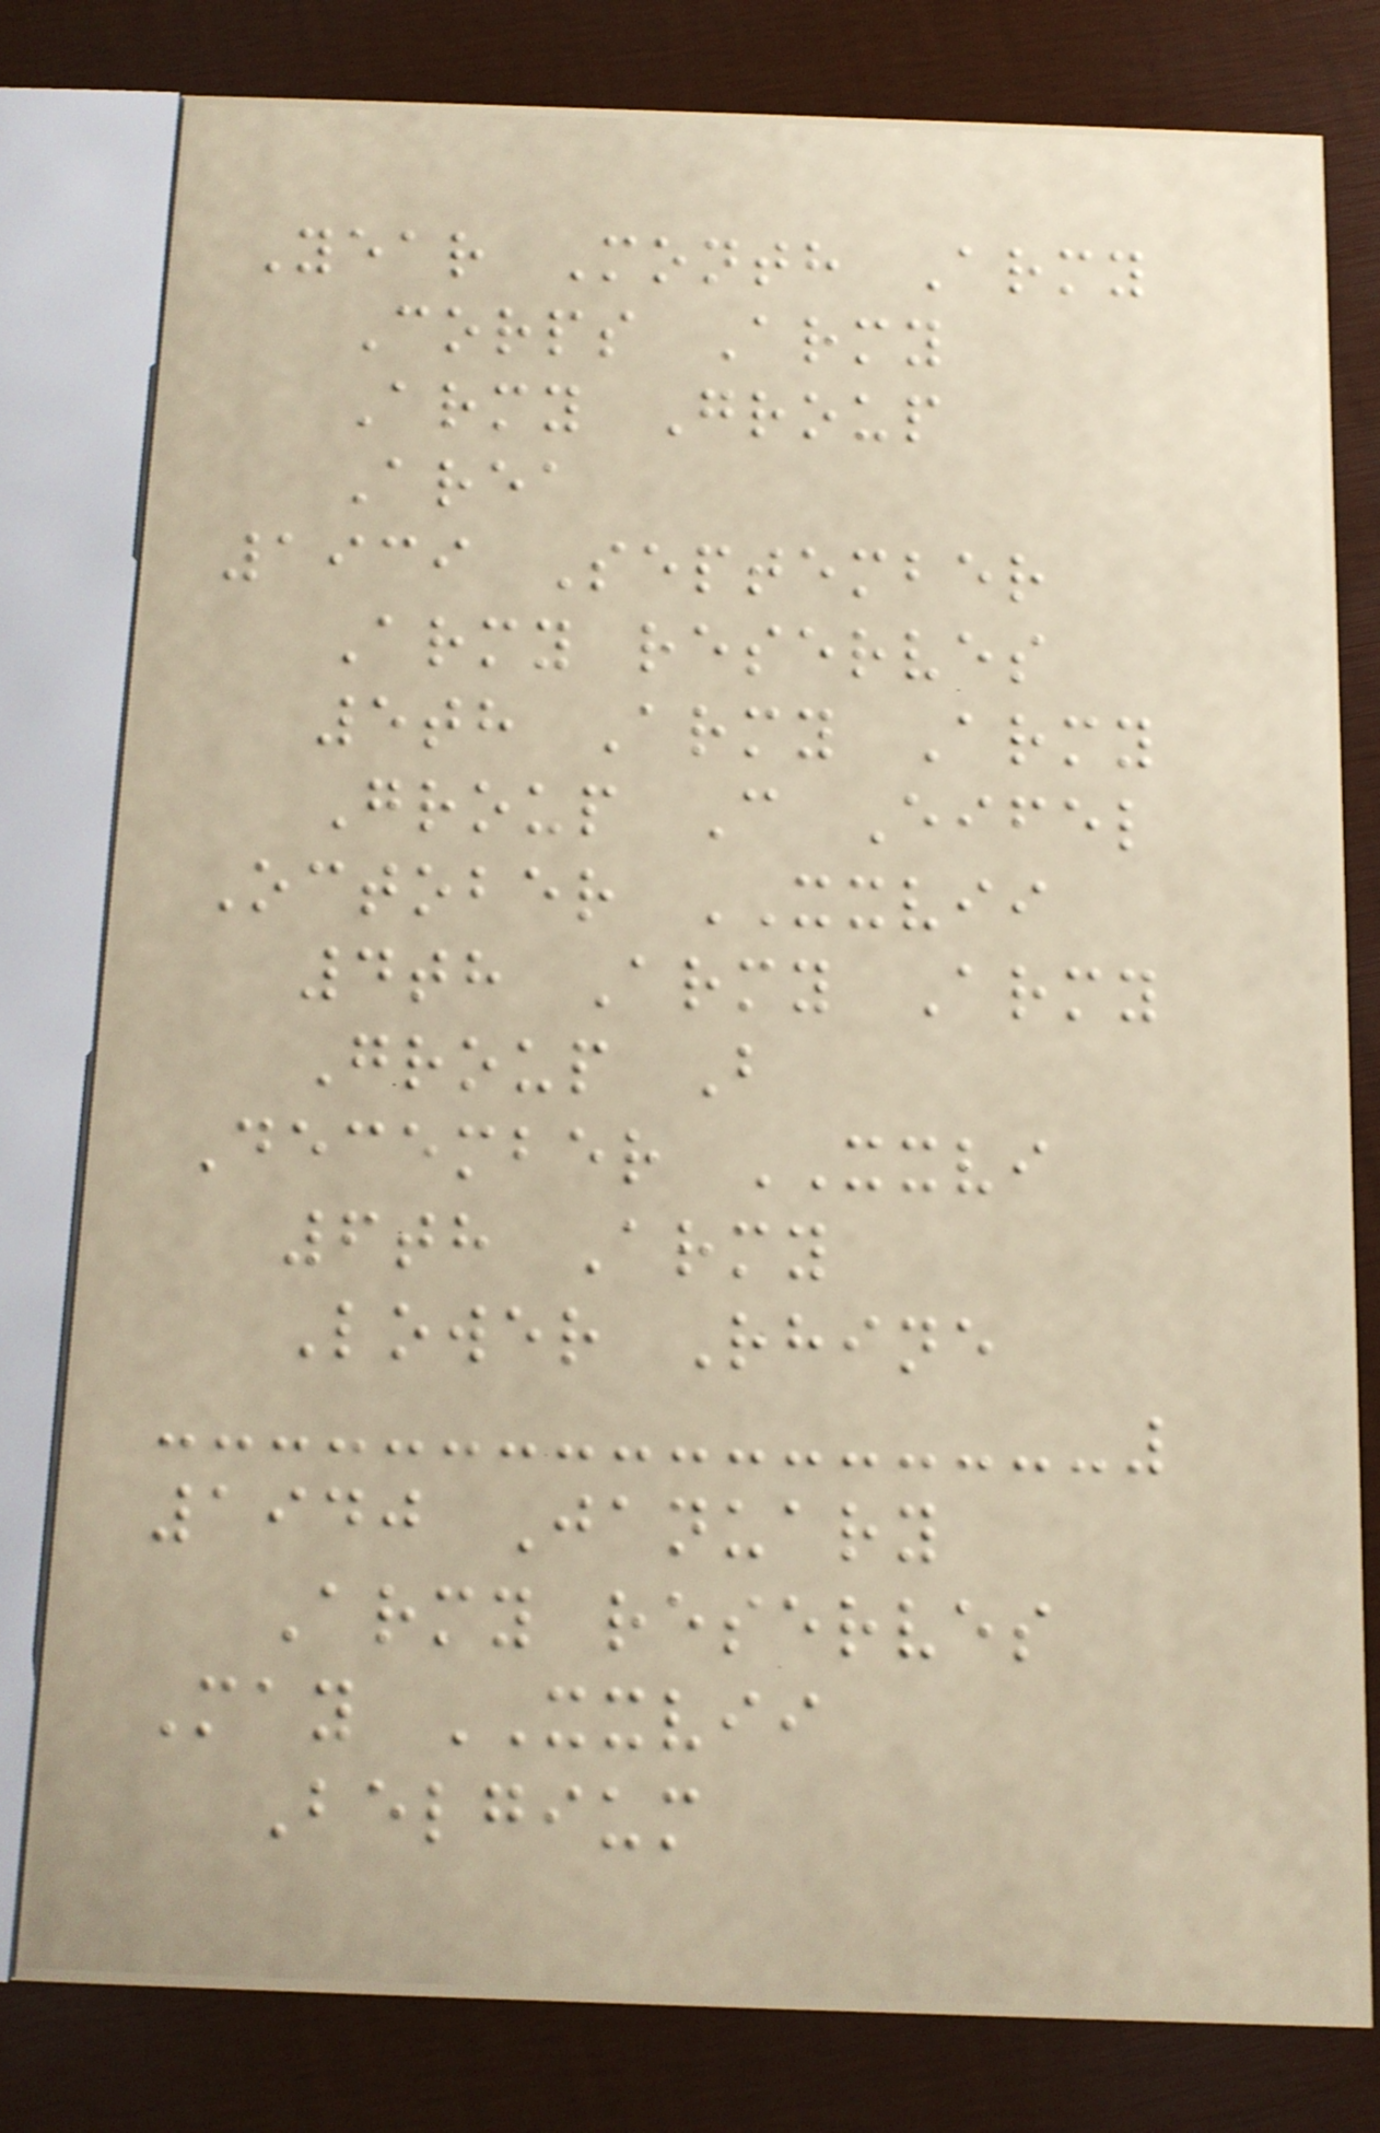Year Month Army
Corps Army
Army Group
Area
1939 September
Army reserves
5th Army Army
Group C Eifel
October XXVII
4th Army Army
Group B
December XXVI
6th Army
Lower Rhine
1940 January
Army reserves
May XXVII
Belgium
